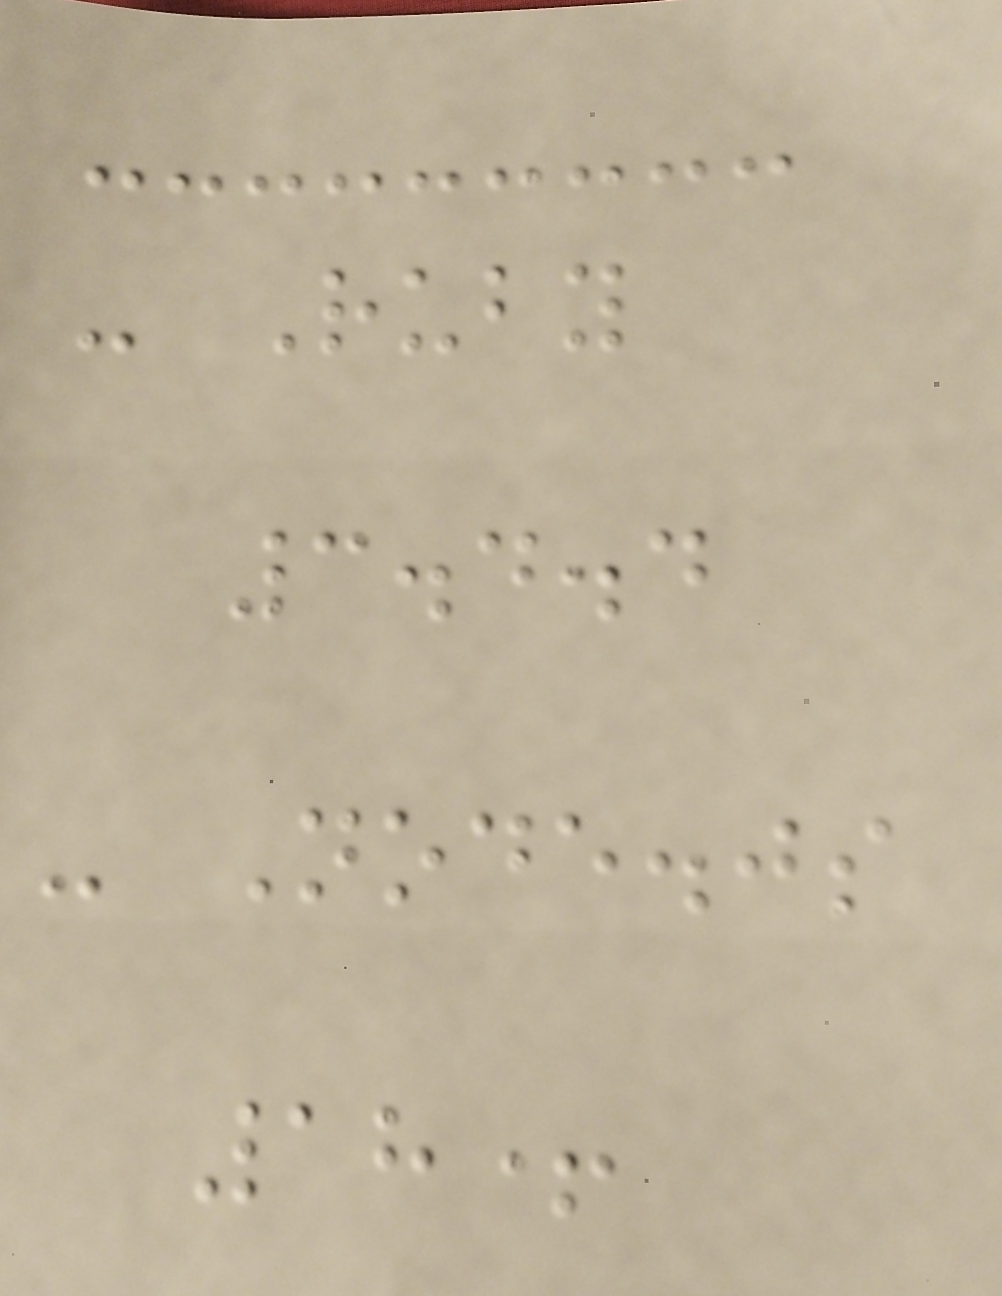- Ruby
3.4.4
- Node.js
18+
